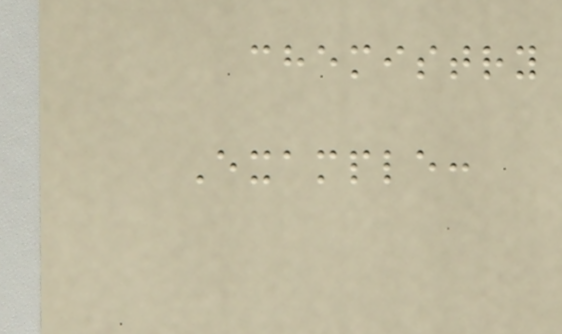chemistry
Example:
